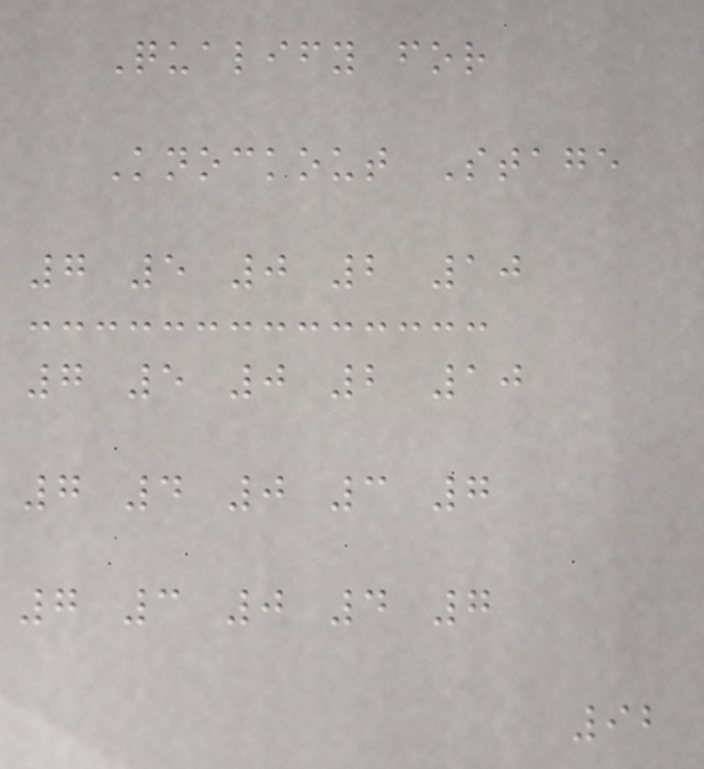Qualify for
Knockout Stage
7 5 0 2 10
7 5 0 2 10
7 4 0 3 7
7 3 0 4 7
92
